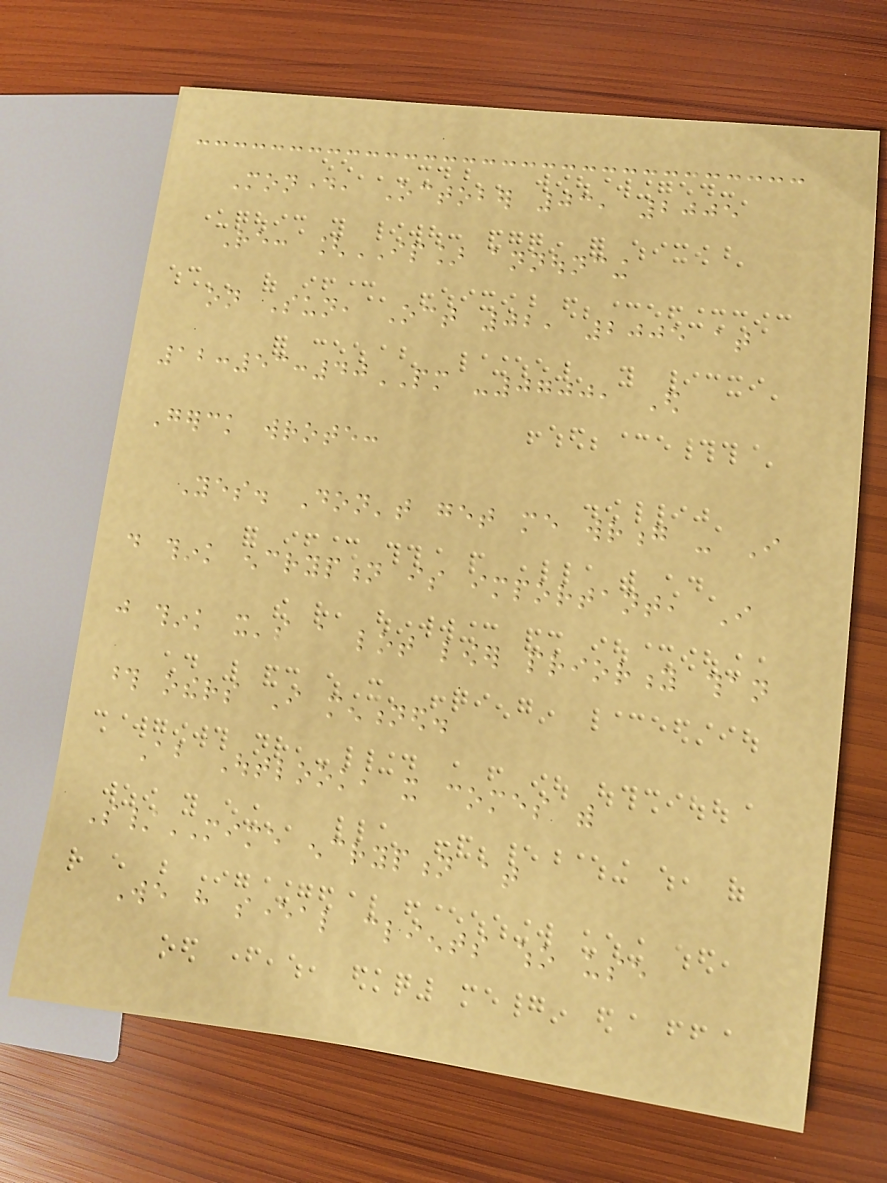Monday, October 03, 2005
Re: [IP] announcing
on Sun, Oct 02, 2005 at
12:53:40PM -0700, Ed
Gerck wrote:
Yes. Don't get me wrong - I
do think encryption is important, I
just think it's a lot lower priority than
those others I mentioned.
About Outlook, it comes with
S/MIME encryption at
We have several clients who use
